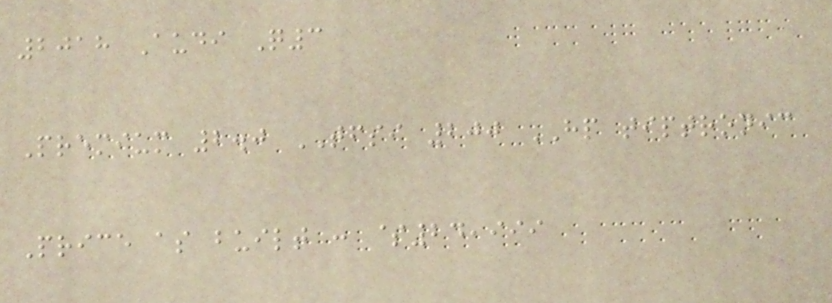2018 Audi Q3
Premium 2.0 TFSI 200 HP tiptronic
Price as built : $24,999
